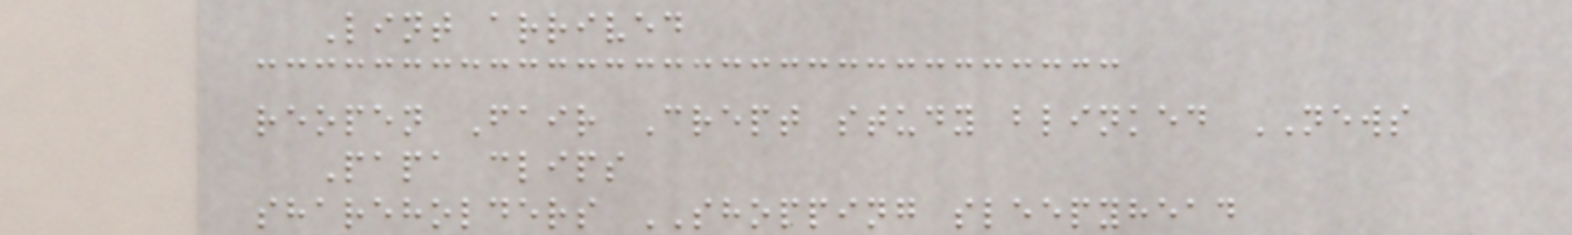Lint arrived
reopen Fair Crept study blinked NEWS
Papa clips
shareholders SHOPPING sleepyhead
